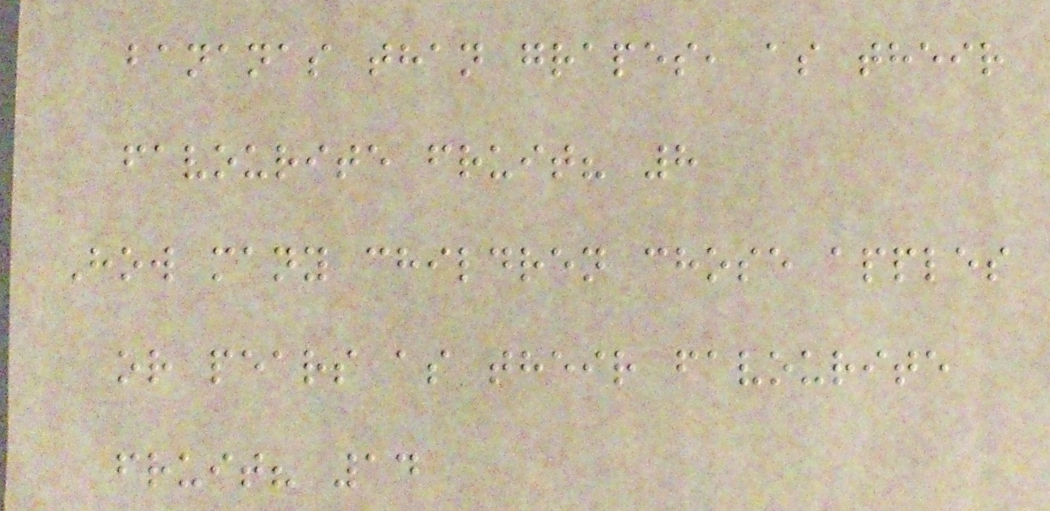bananas than grapes, as their
favourite fruit? 8
How many children chose apples
or pears as their favourite
fruit? 14
